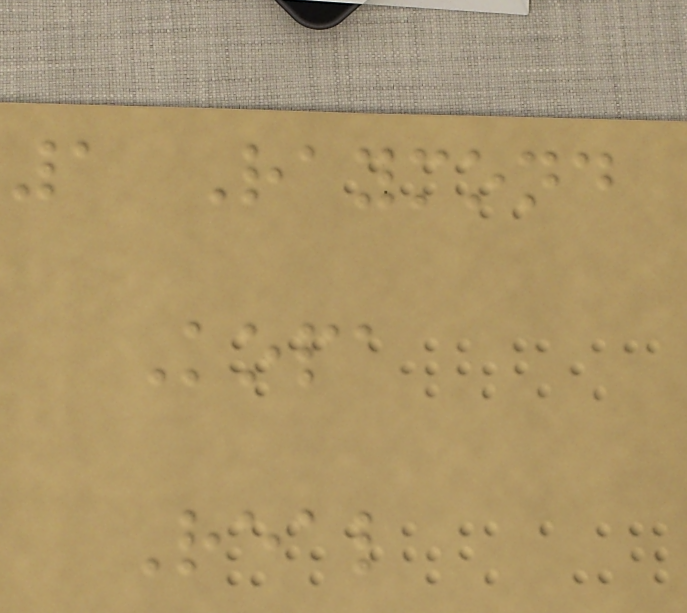1 Raymond
Kopa
Real
